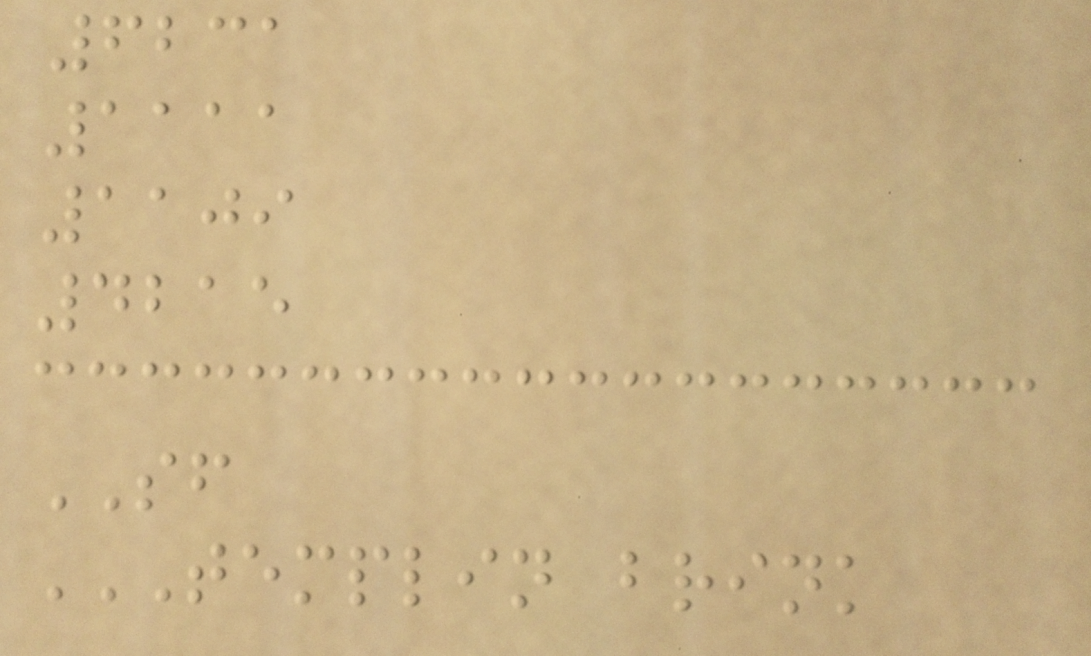6231
1111
1109
4215
SF
TEMPLIN BRINK
